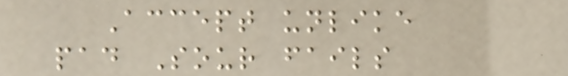Accept unlike
pad Sour fails
